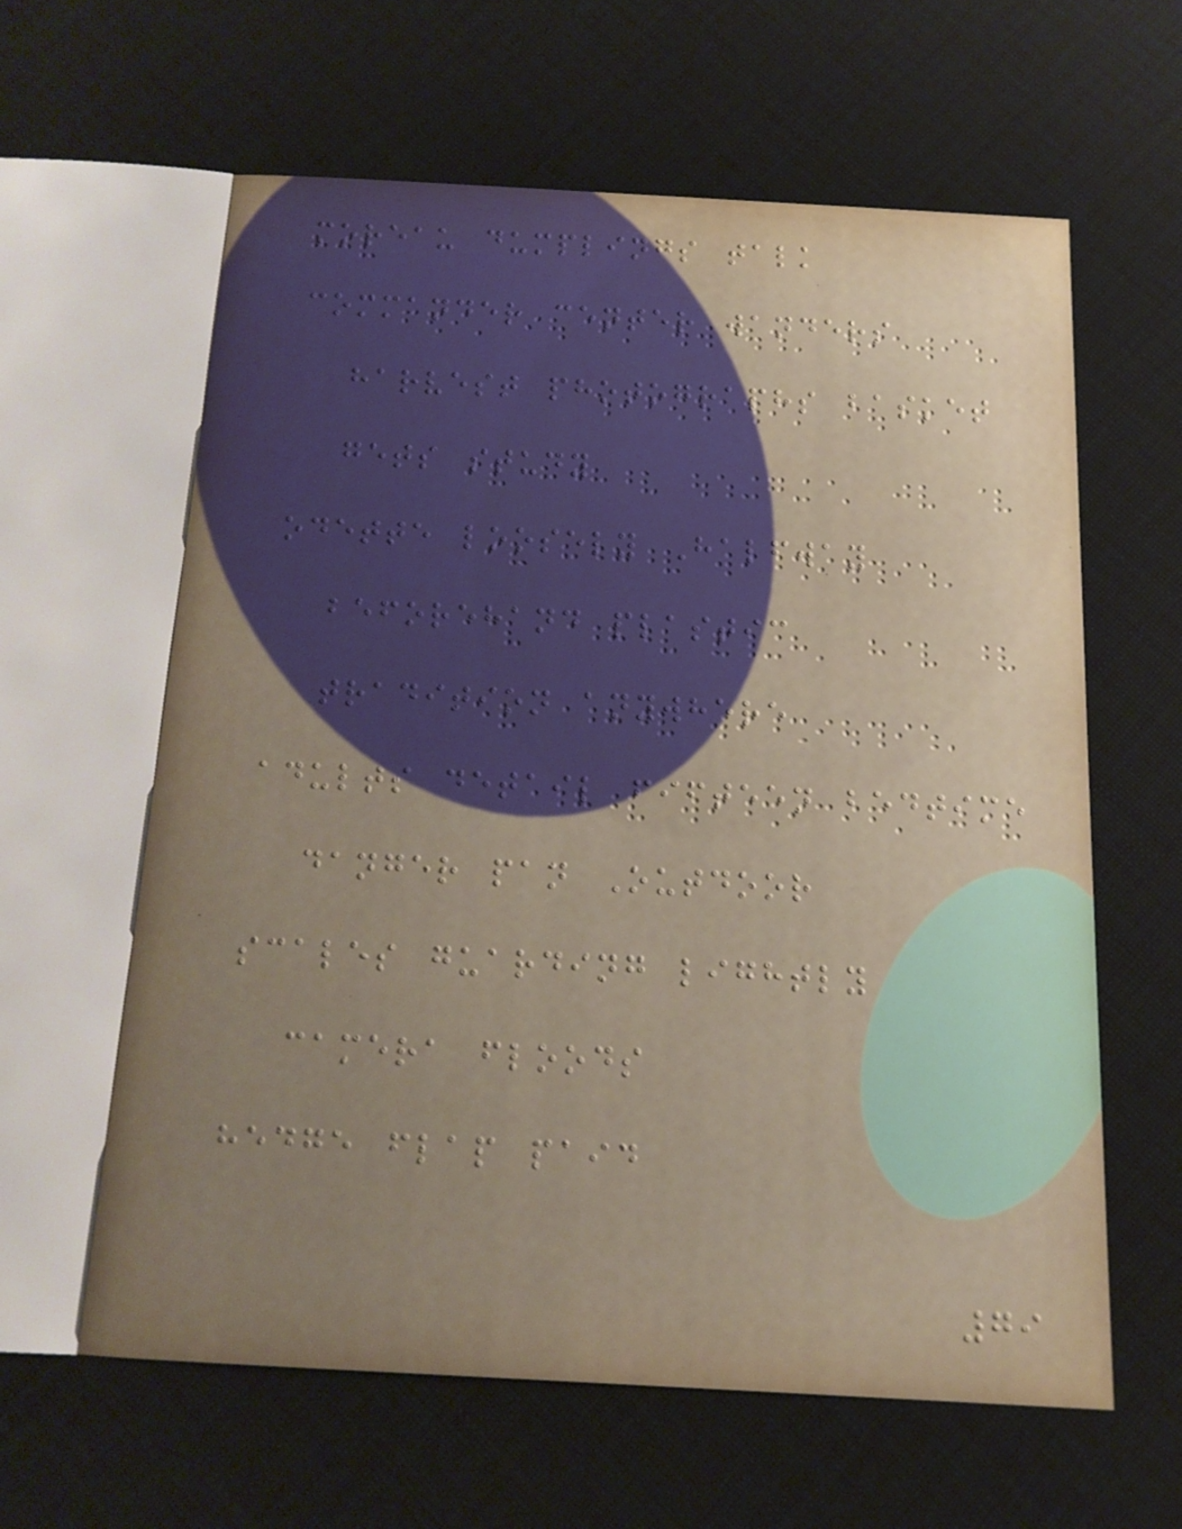moreau dumplings talk
commander center wanders
harvest photographs basket
gets study
odette loosely Halfway
beforehand plastic
tradition anywhere
adults detail fifteen bedtime
danger pan Outdoor
scales guarding lightly
camera floods
hedge flap paid
79
